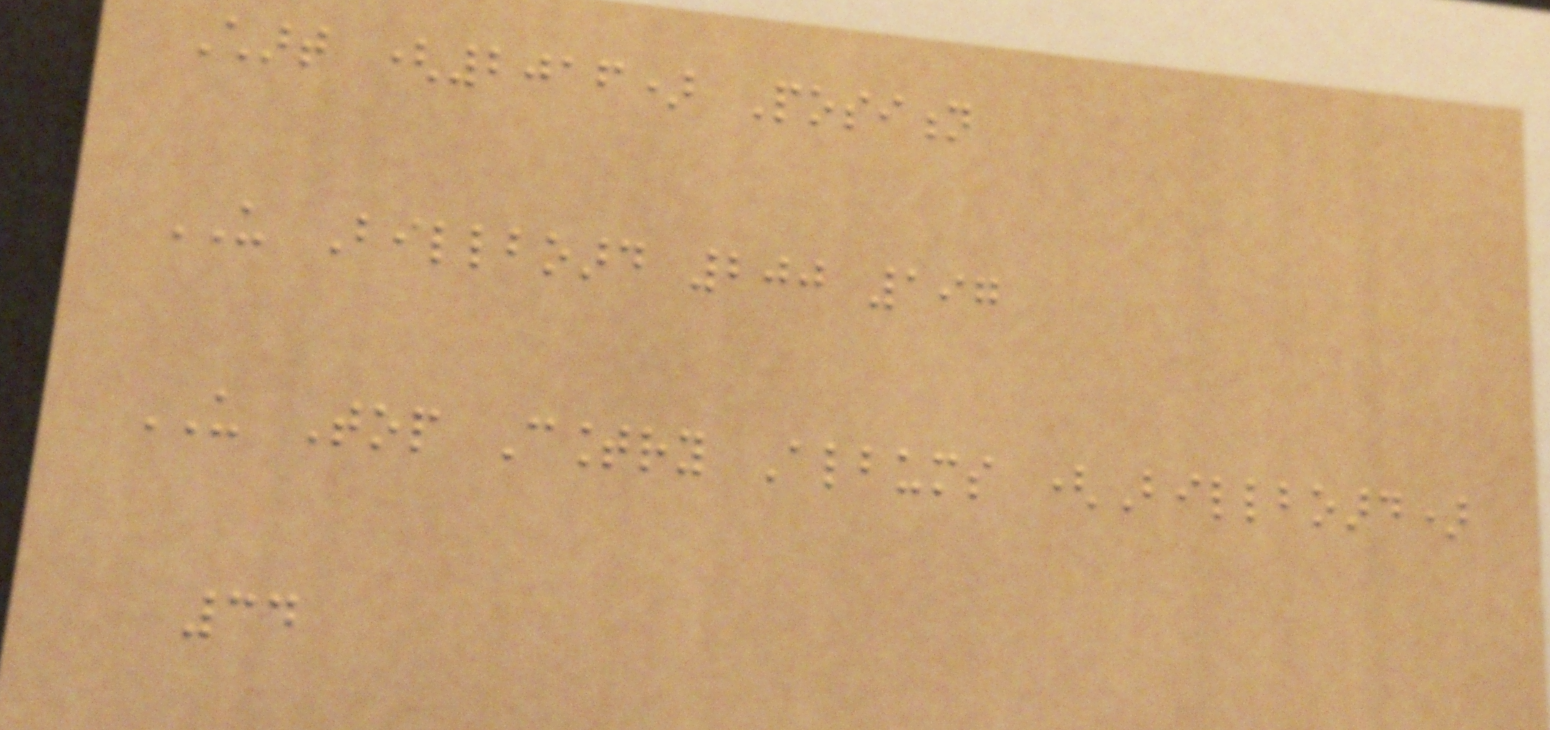Chart (2016) Position
US Billboard 200 197
US Top Country Albums (Billboard)
34
